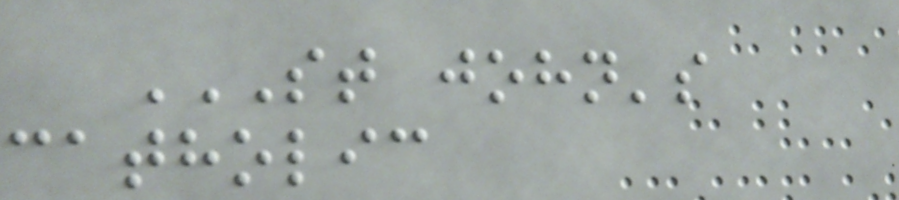ST JOHN'S
CATHOLIC
